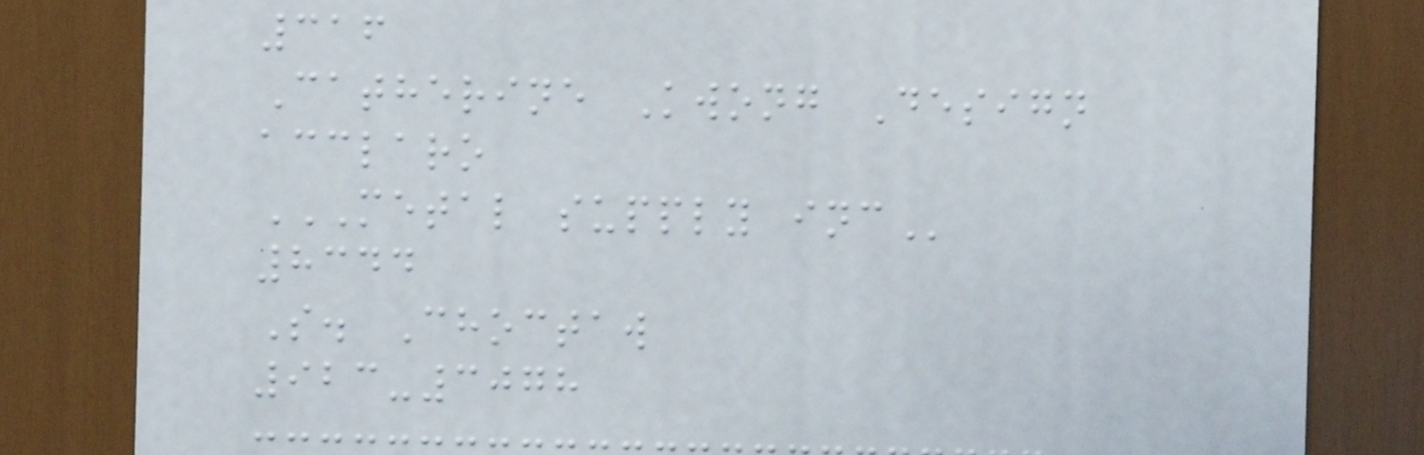316
Catherine Kwong Design
acclaro
METAL SUPPLY INC
8344
S. Choctaw
923-3078
